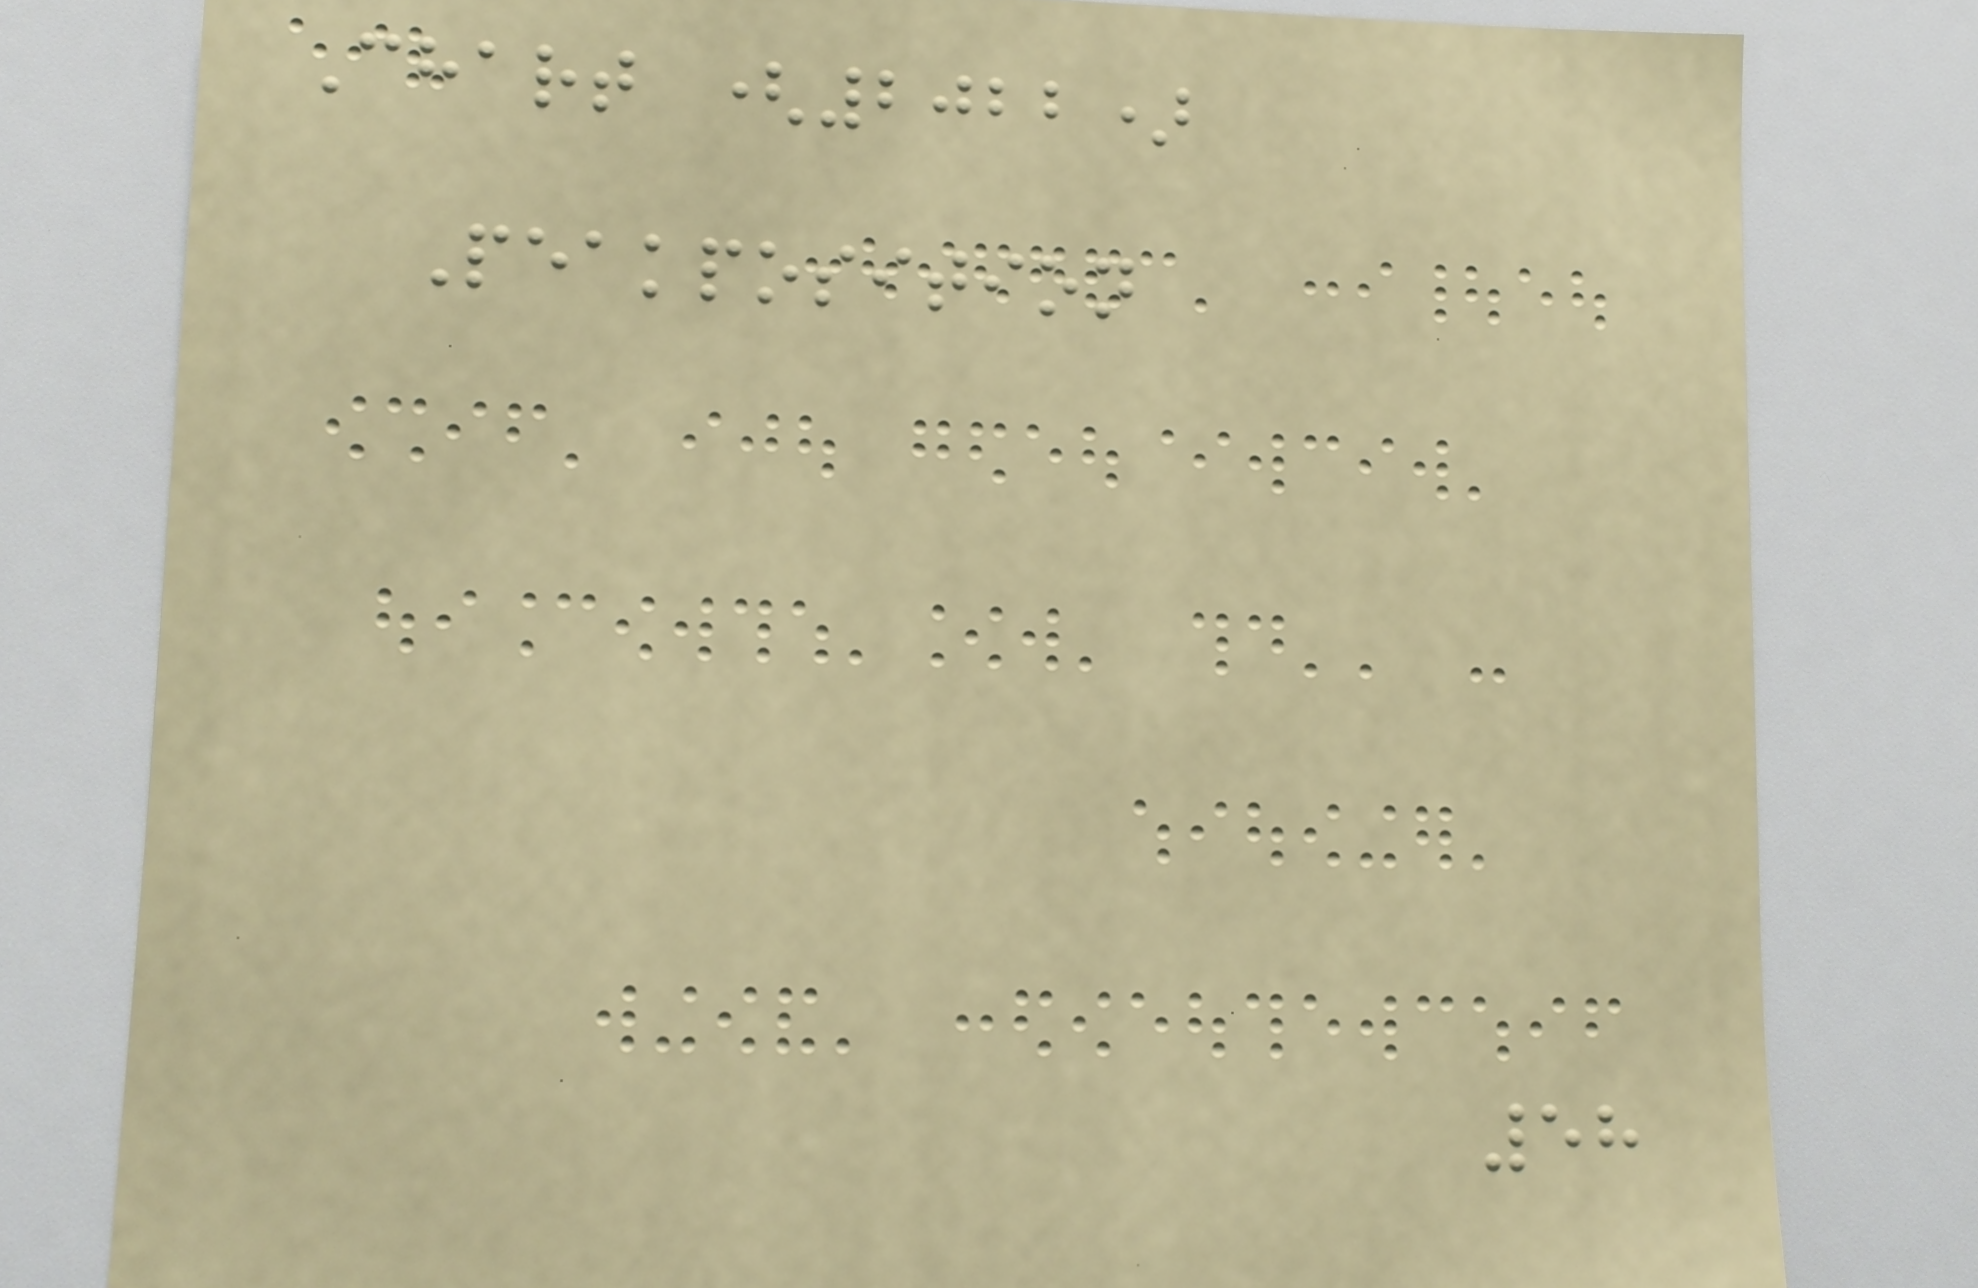Chart (2022)
Peakposition
58
